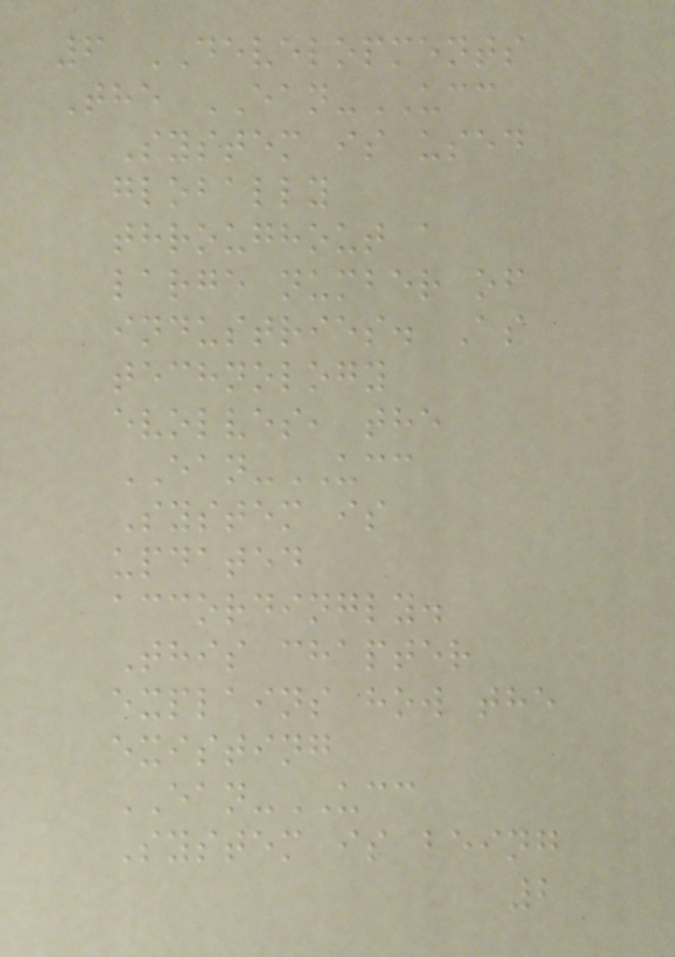6 DEVELOPMENTS
The EAN-UCC
System is used
globally
throughout a
large number of
industries. As
technology
evolves, the
EAN-UCC
System is
updated
accordingly.
This chapter
explains how the
existing
EAN-UCC
System is being
2
